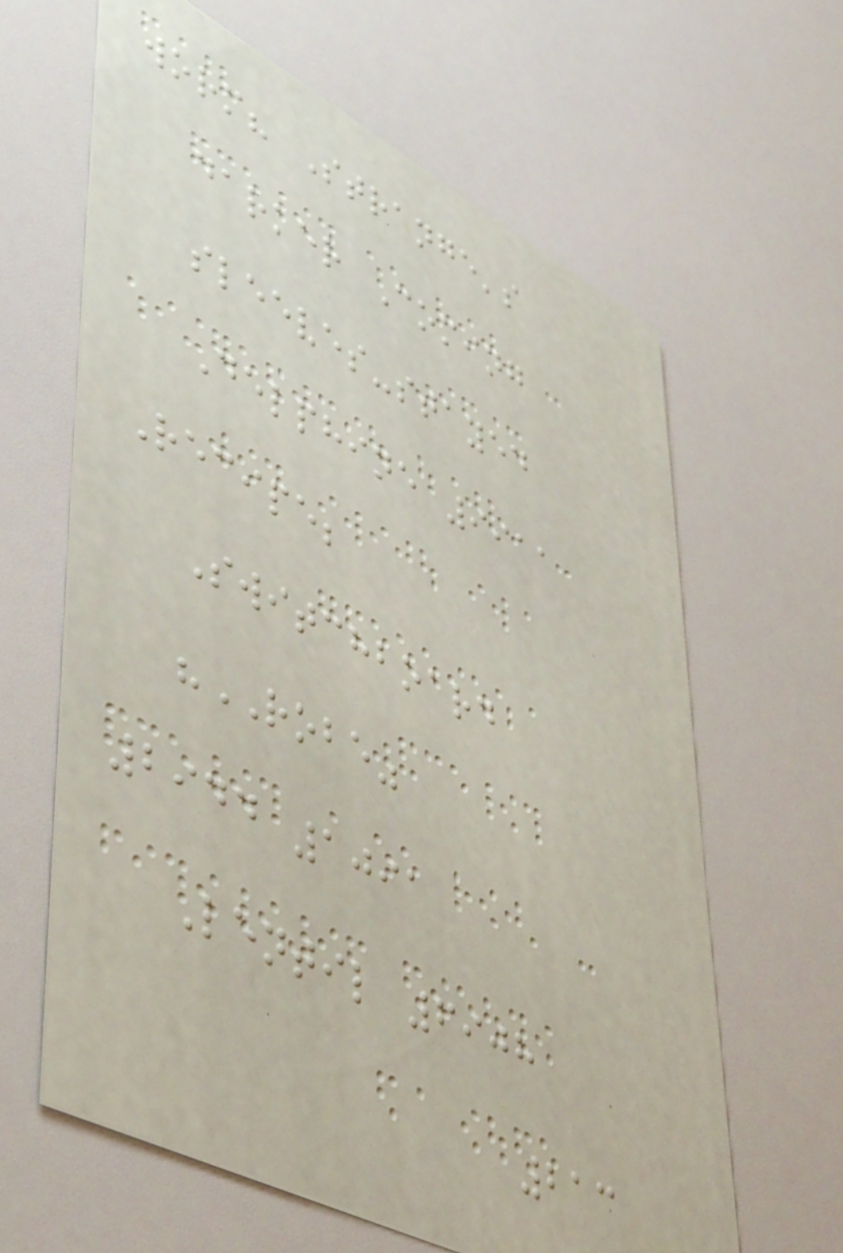worm? Strange's
darker Coming
sleeves-stayed
Delphine 9911
Recipe;
Switchboard
"ROBE"
2944 1091
Lentil 6908
213
